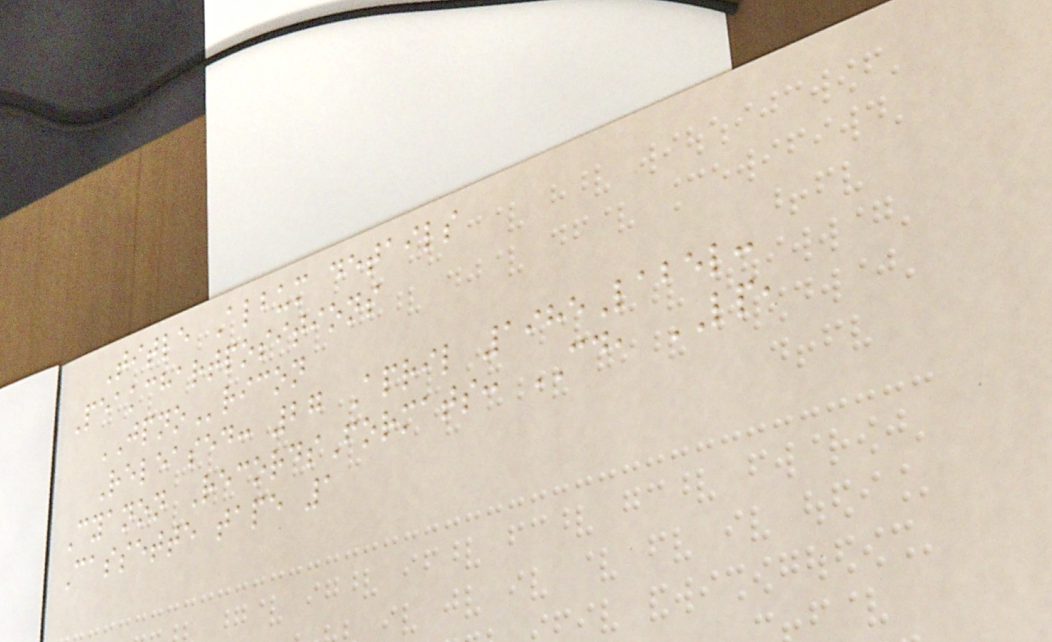Title Album details
Peakchartpositions
JPNOricon
Released: 27 April 1985Label:
Cyanon RecordsFormats: CD, LP,
Cassette tape 1
